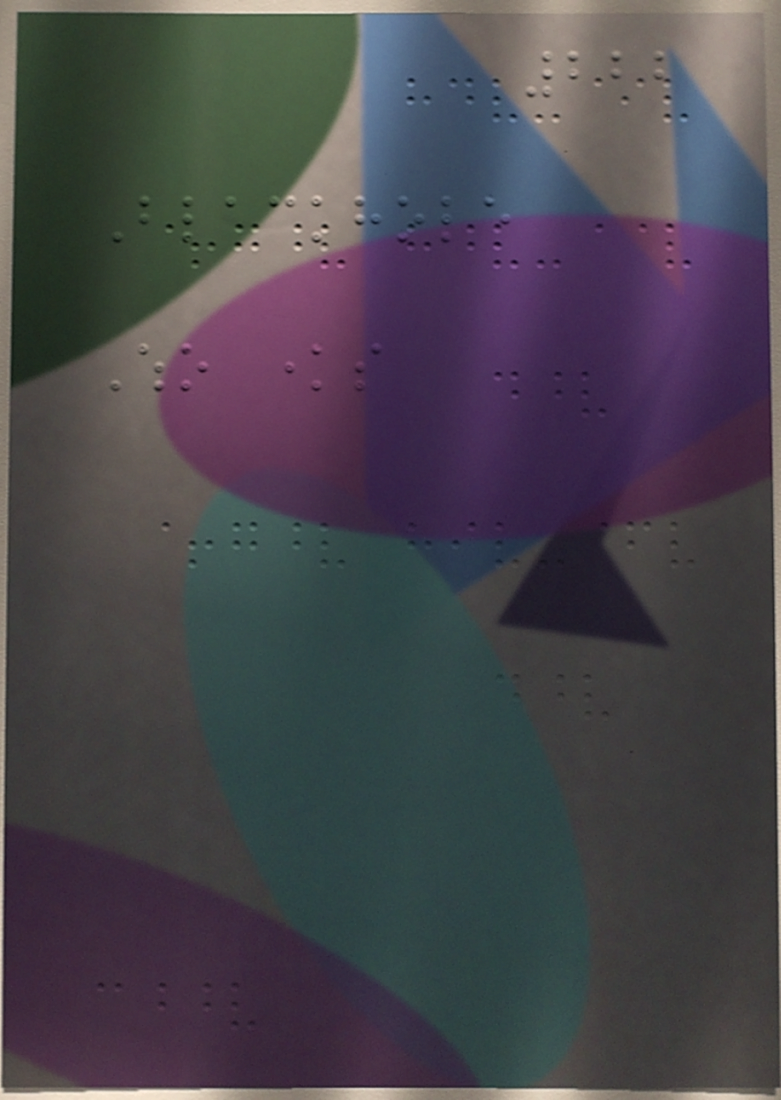222
Blackhole
Who knows
